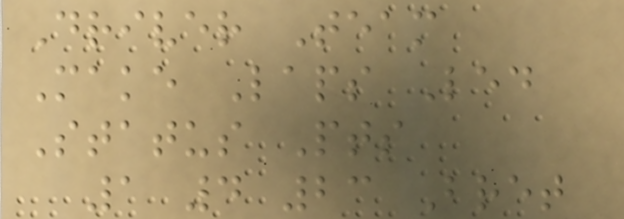Driver Team
Make Laps Led
Status Pts
1 4 23 Bret
